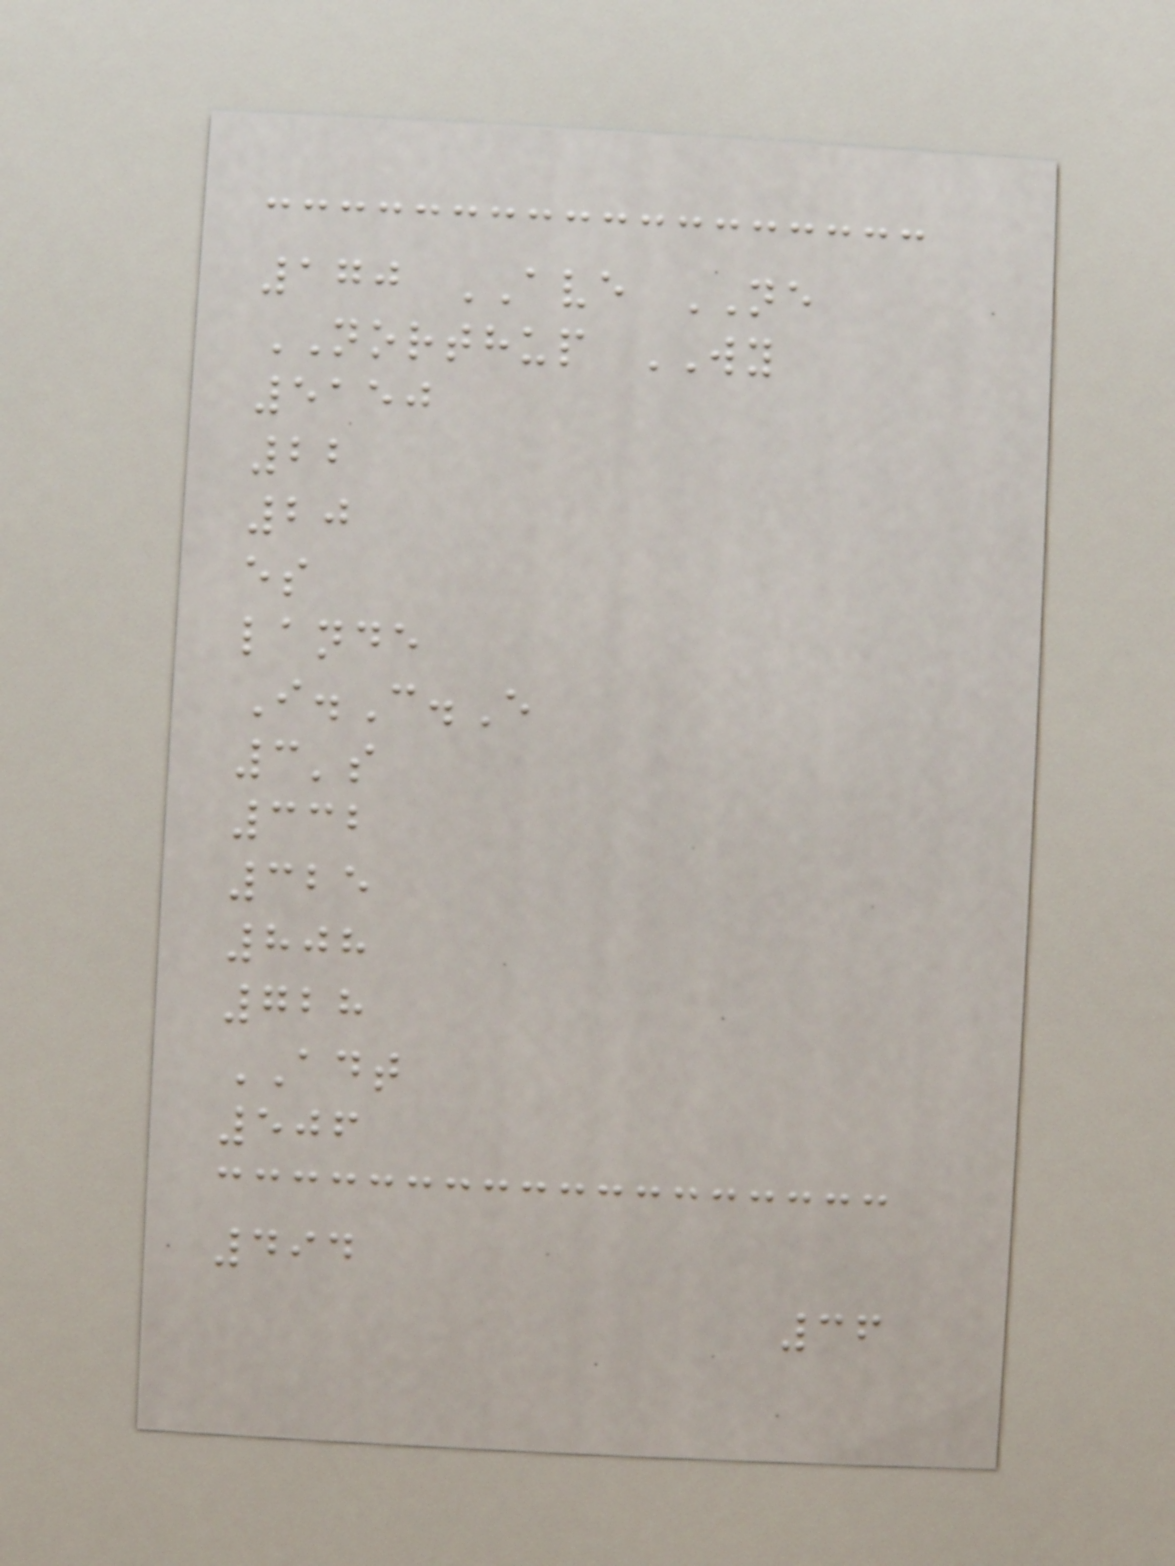170 AVE NE
NORTHUP WY
5150
22
20
es
lande
I.C.E
3's
332
325
808
728
ADT
506
494
36
